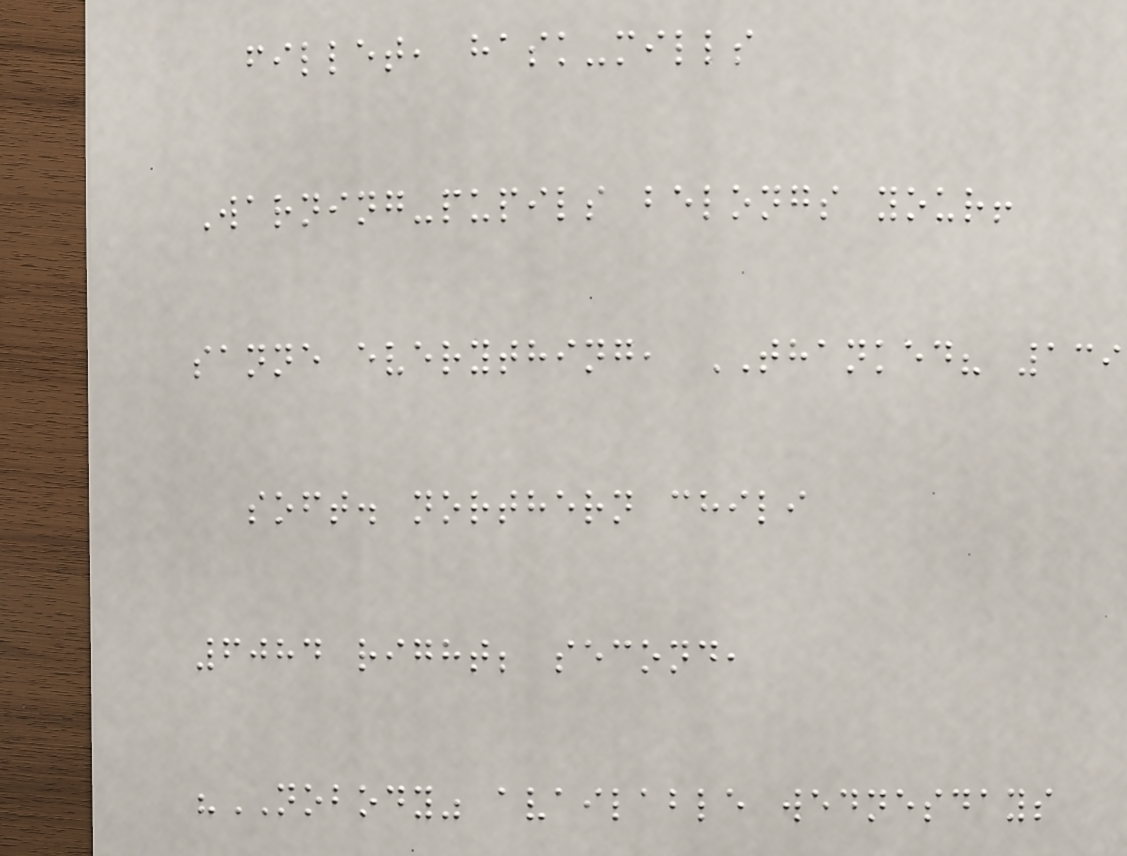fillet, hask-mills
Warning-pupils belongs your!
sanne everything, THANKED? 139
soft. northern chili
6084 right; second,
"NOBODY" available wednesdays
